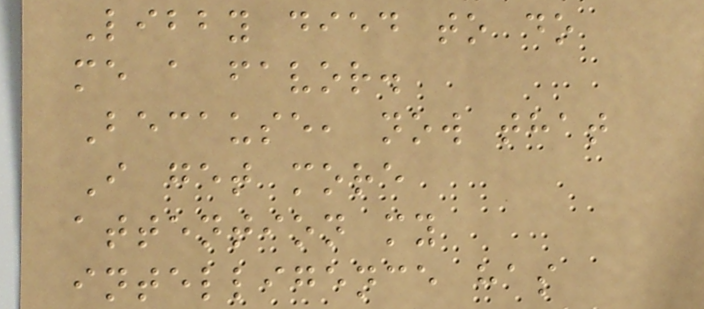Libby died to do
me a favor.
Because, now that
I get more
attention my
intelligence has
